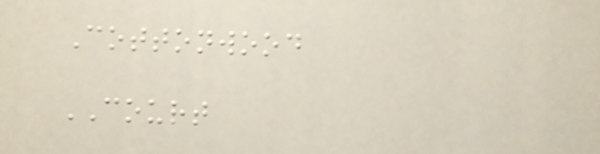Cottonwood
COURT
